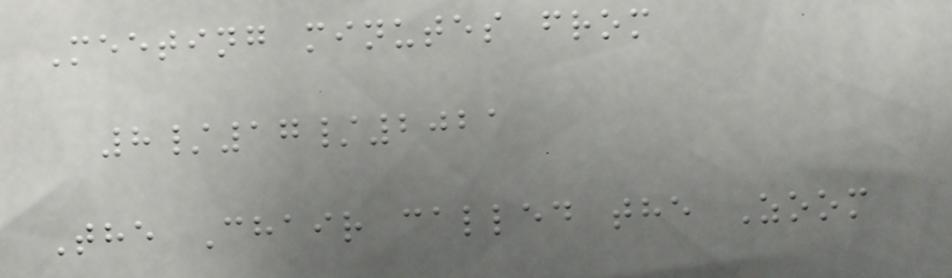Meeting minutes from
8/17/2021
The Chair called the Zoom
